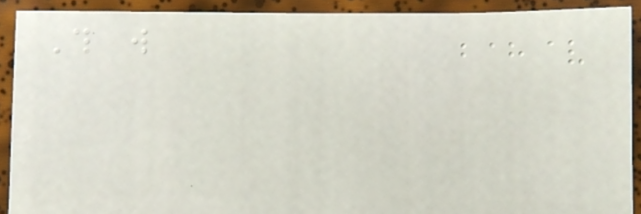This will
